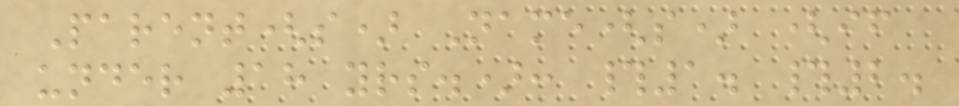Parent(s) Name(s) (if
under 18 yrs.): #1. #2.
